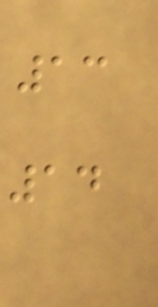13
14
